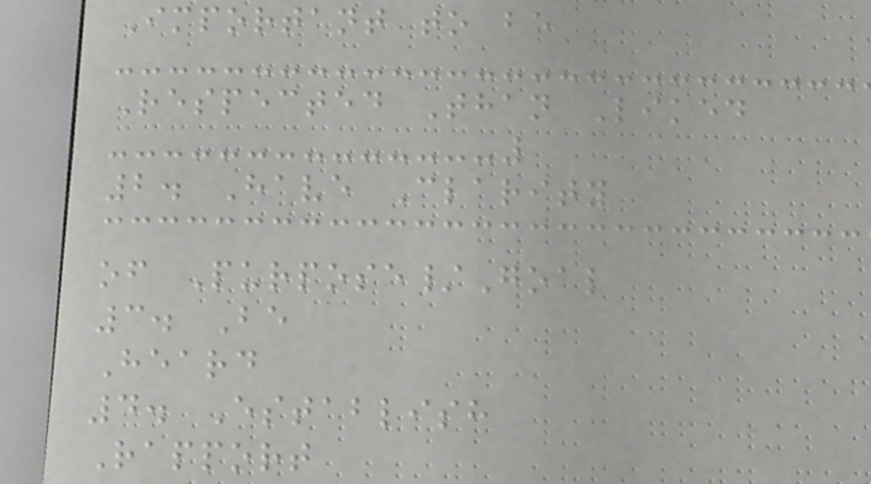Important to be
Respected Than Liked
2. Have Clarity
of Purpose/Goal
3. Be
Heard
4. Establish
Rapport
